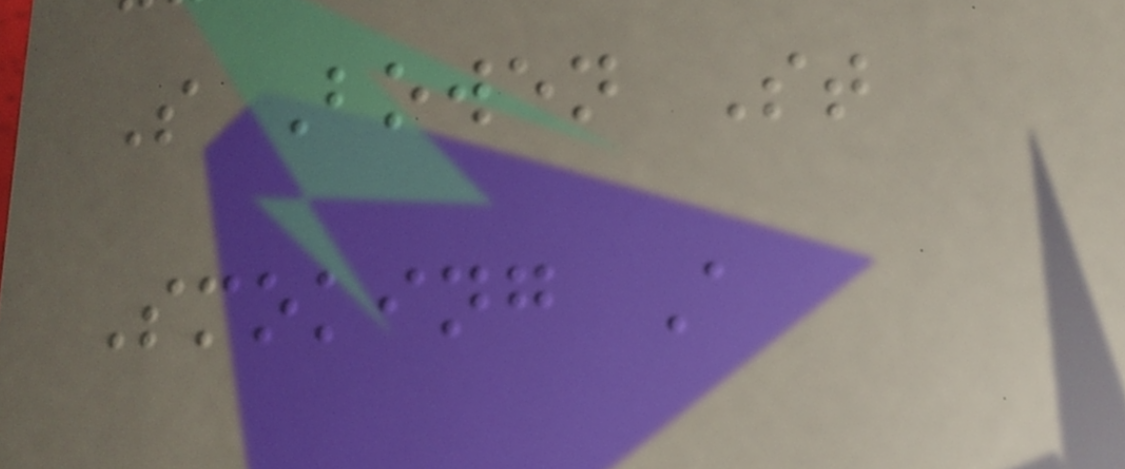S Bowen St
Smoking A
